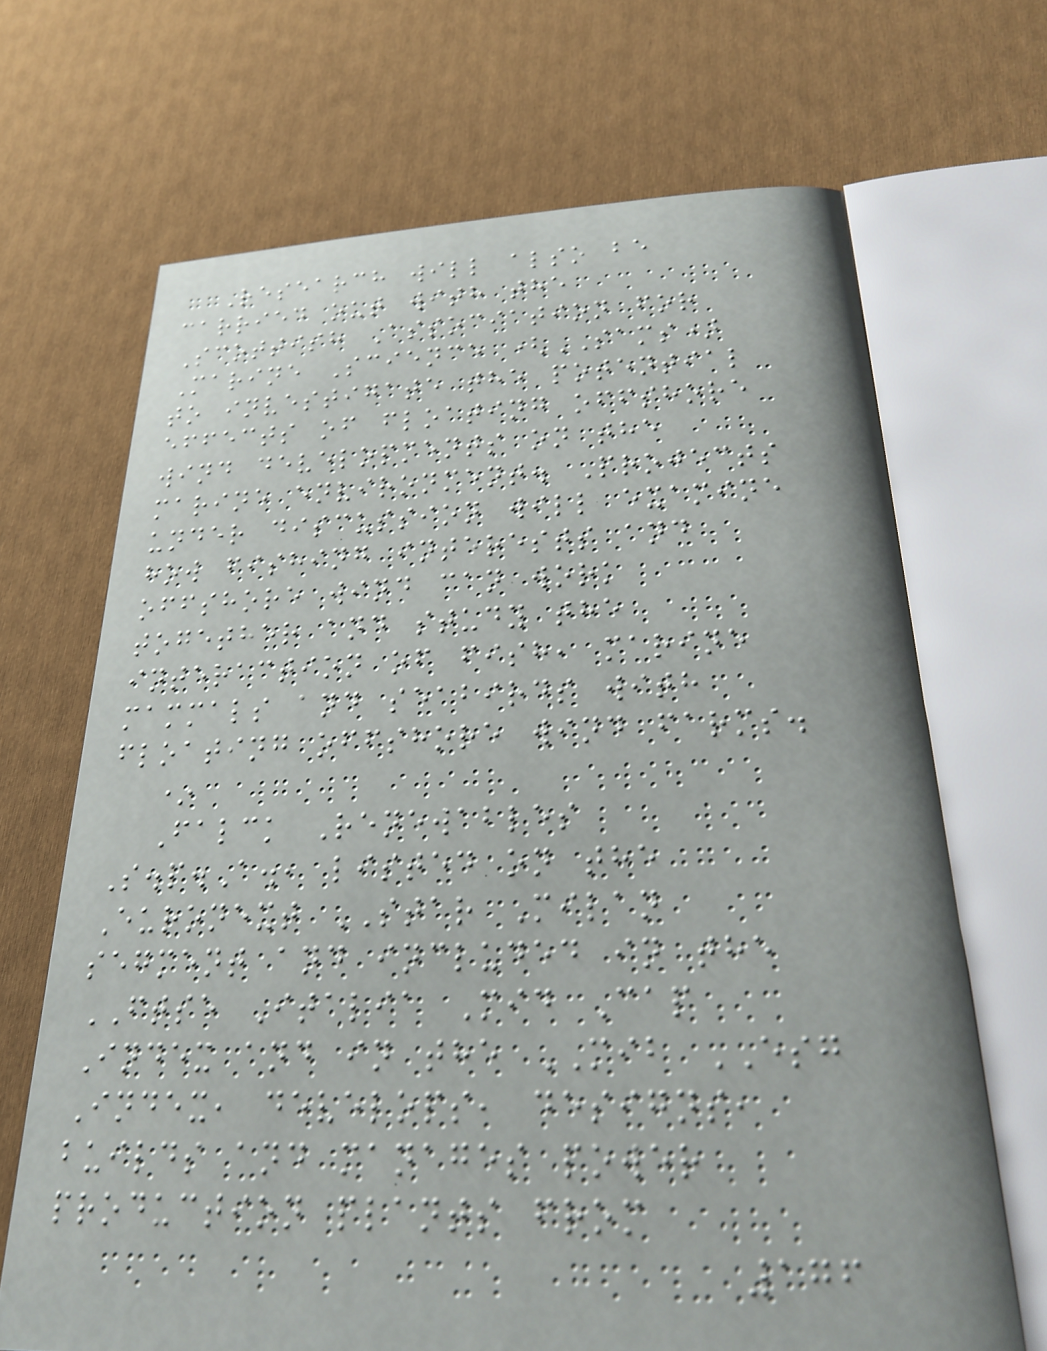Research will also be
carried out with the
Scottish Association for
Marine Science (SAMS)
to investigate the potential
effects of floating offshore
wind developments on the
marine environment. Projects
under discussion will examine
how fishing interests and
offshore wind can work
together and study the
interaction of fish, marine
mammals and seabirds with
floating offshore wind farms.
*
Falck Renewables
S.p.A., listed on the
Euronext STAR Milan
segment and included in the
FTSE Italia Mid Cap
Index and in the MIB ESG
Index, develops, designs,
builds and manages power
production plants from
176
